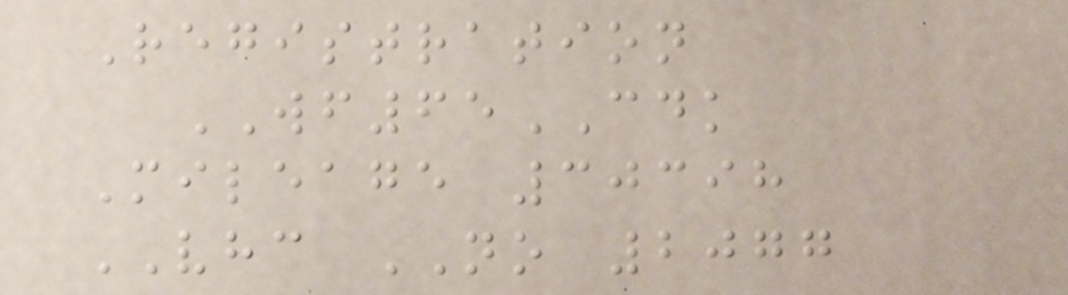Registration
WF65CDK
Mileage 30398
VHC NO 2077
